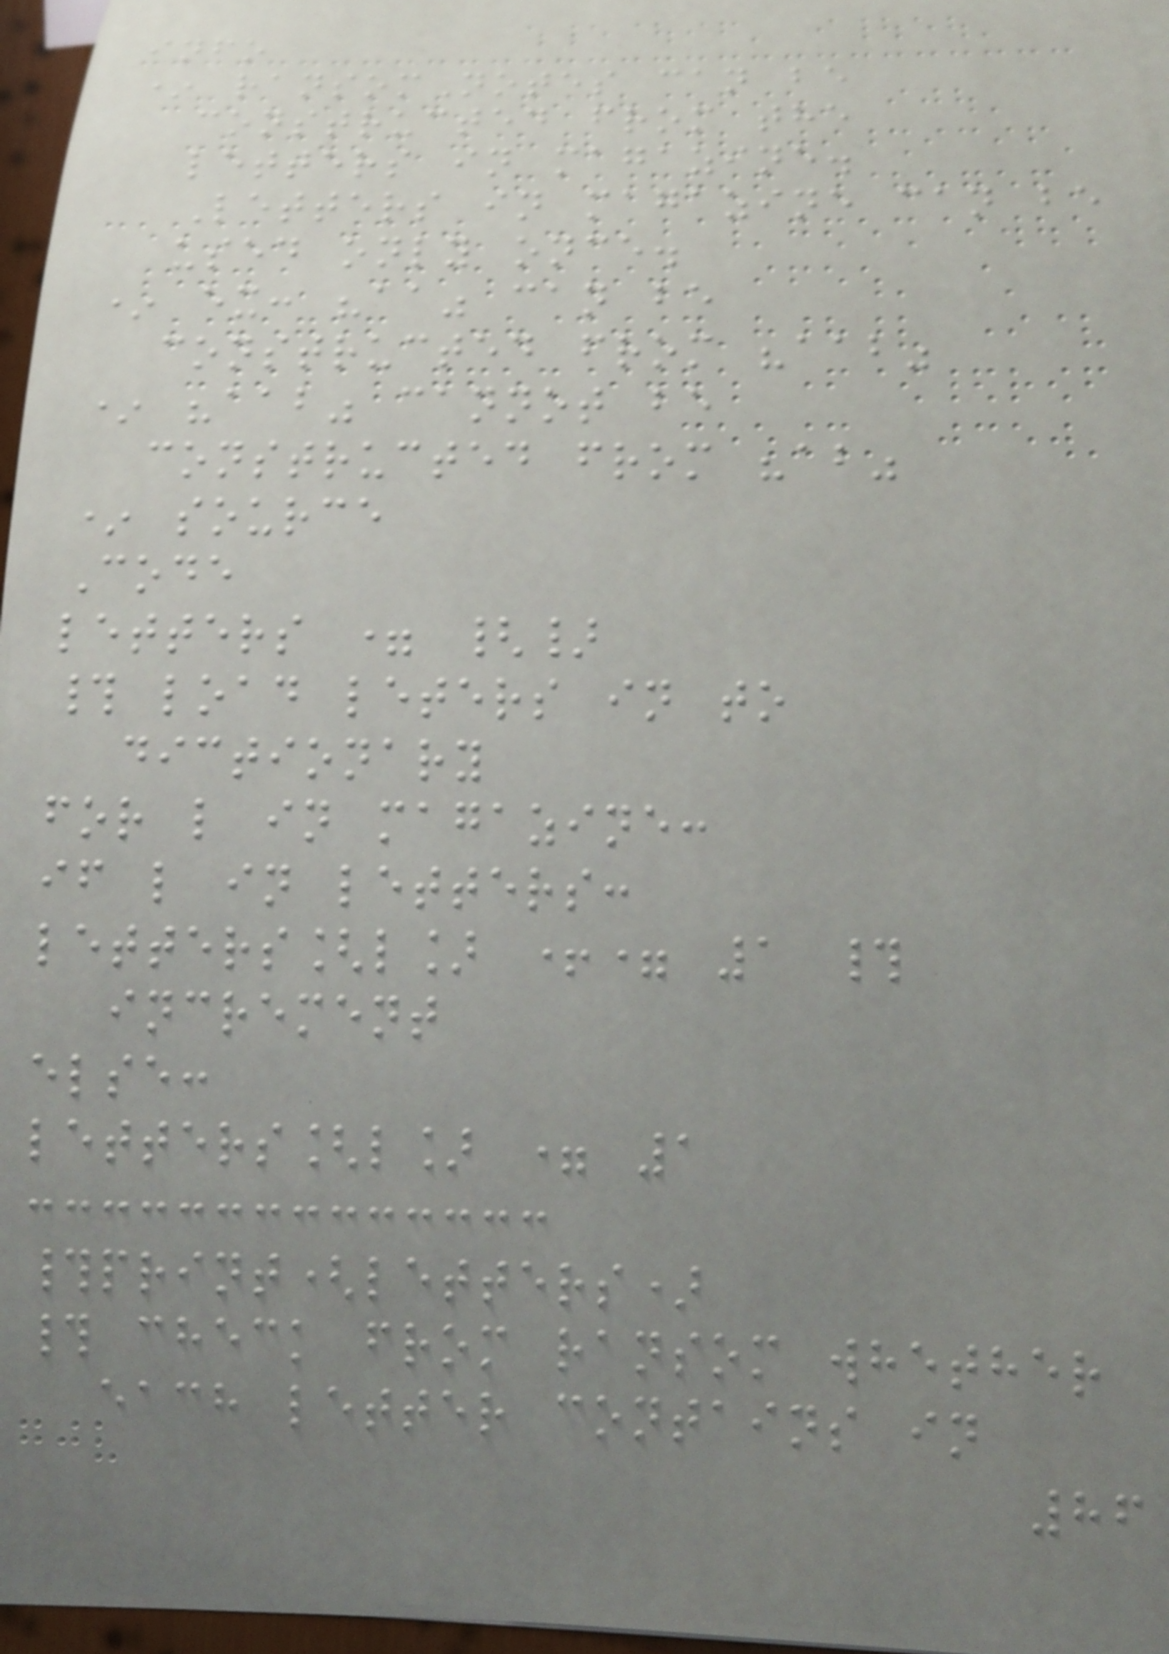info
* ransomNotes can be
constructed from the
letters in magazine.
Letters in magazine can be
used only once.
* ex: "aa" can be
constructed from "aab"
* "aab" cannot be
constructed from "ab"
* source
Code
letters = {}
# load leters in to
dictionary
for l in magazine:
if l in letters:
letters[l] += 1 #
increment
else:
letters[l] = 1
#print(letters)
# check from ransom whether
each letter contains in
86
